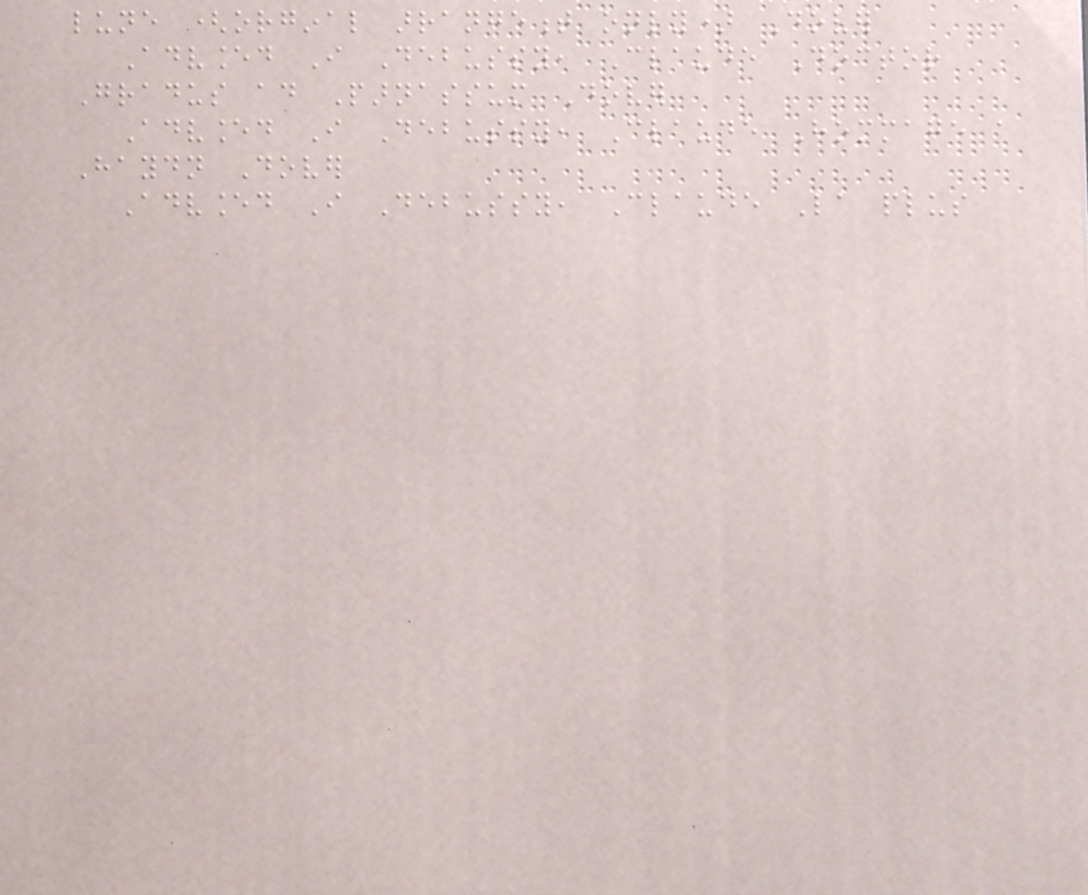lune (orginal arrangement only) Dover
Advanced I Debussy, Claude Doctor
Gradus ad Parnassum Dover
Advanced I Debussy, Claude Hommage a
Haydn Dover
Advanced I Debussy, Claude La plus
